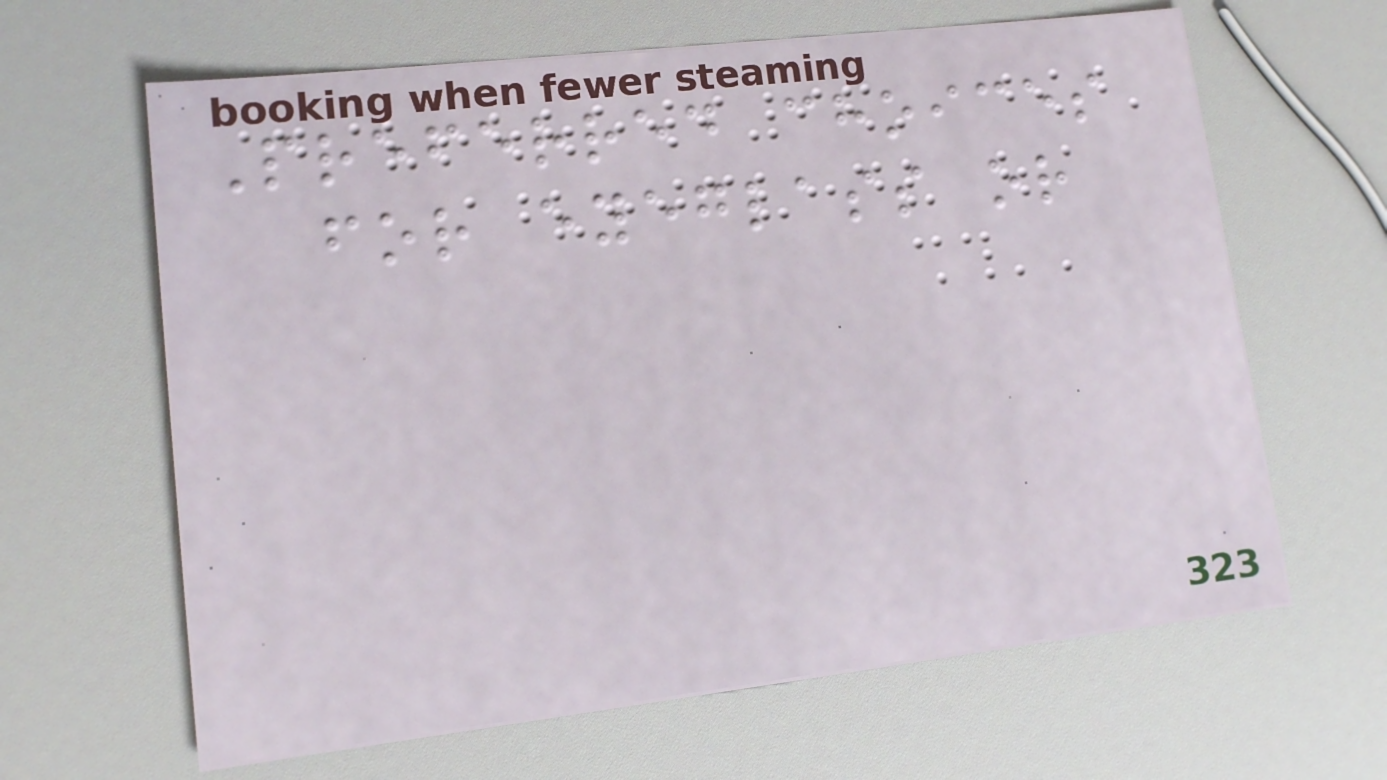Preferred choices
for eyeglass or
